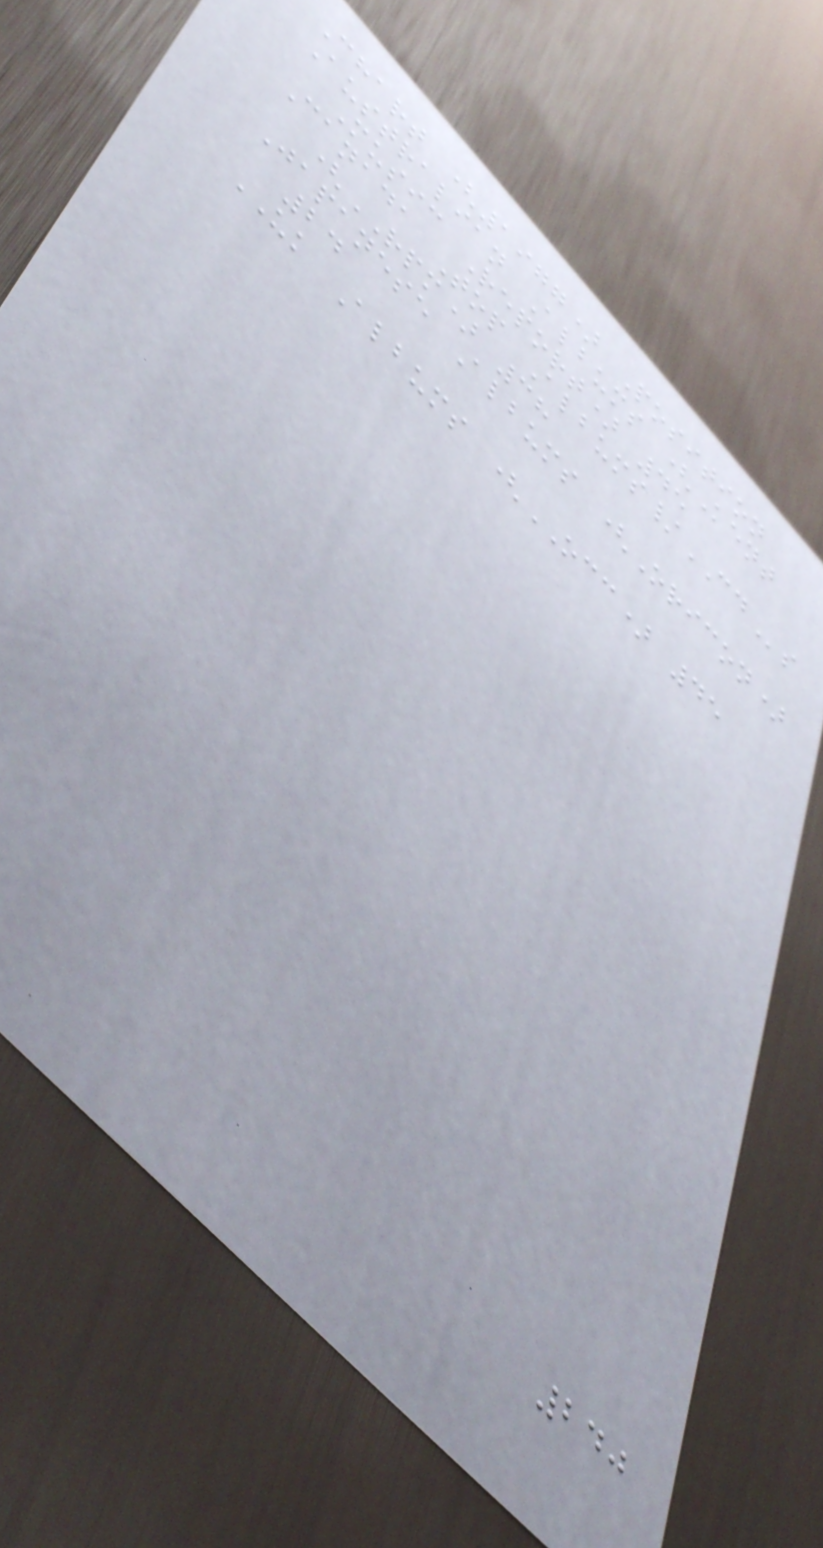Chart (1977) Position
Australian Albums (Kent
Music Report) 45
Canada Top Albums/CDs
(RPM) 38
Japanese Albums (Oricon)
24
UK Albums (OCC) 45
240
